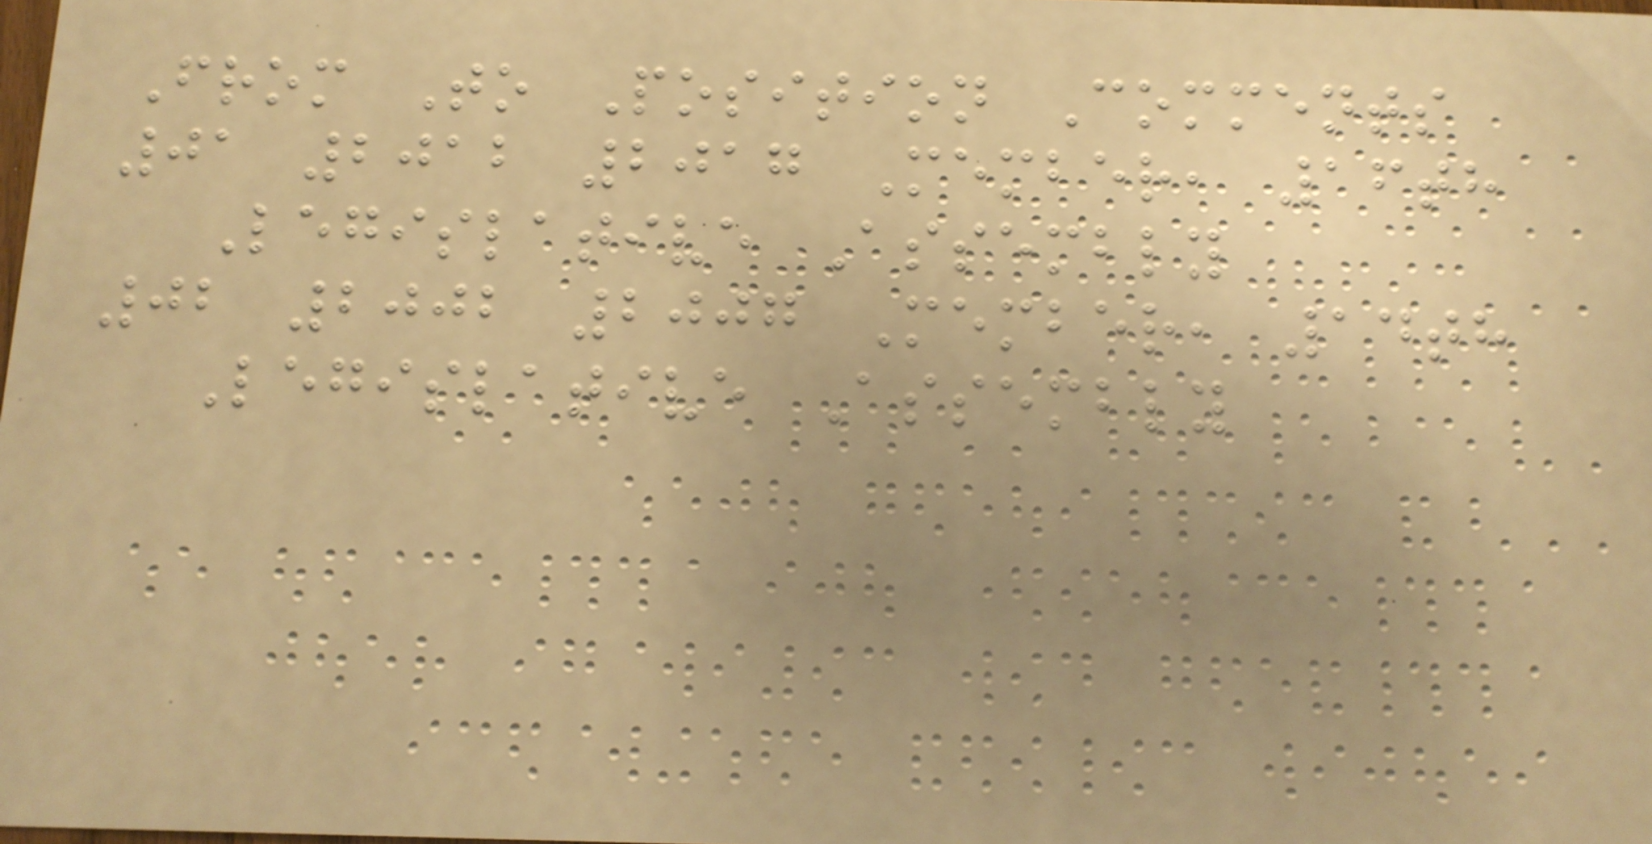From To Position Comments
01 2012 2017 Member, 16th
Legislative Assembly
02 2002 2007 Member, 14th
Legislative Assembly
